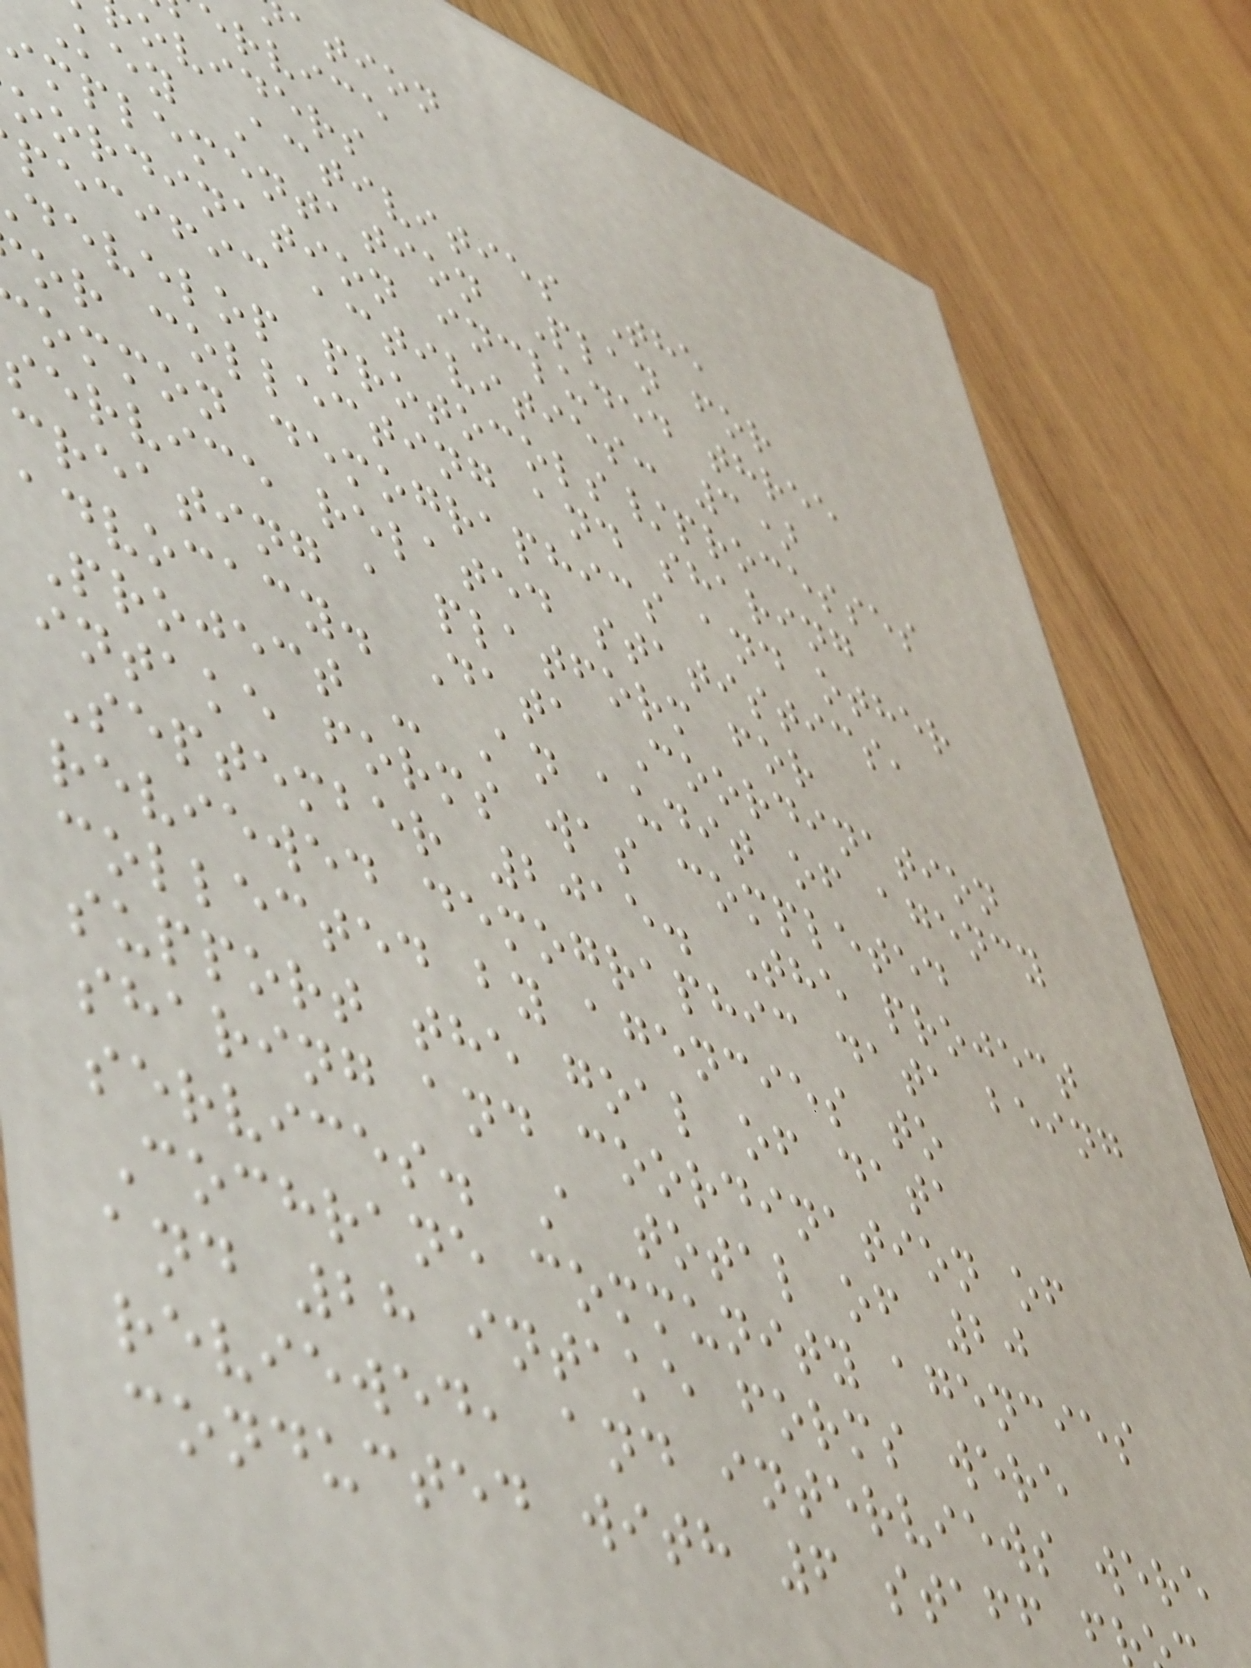ation
ervice
oviders
Key Activities The
implementation Plan for
oordination included three
pecific activities: 3)
develop protocols/processes
or collecting and sharing
ommon demographics and other
service related statistics,
creating a platform for
advocacy. Data Coordination
Project - An audit of agency
intake forms was completed
September 2015. The project
reviewed demographic data being
collected by agencies to
support the goal of data
sharing and coordination of
services. A total of 20
Cochrane community agencies
and 28 intake forms were
reviewed, and interviews were
conducted with 6 staff f
